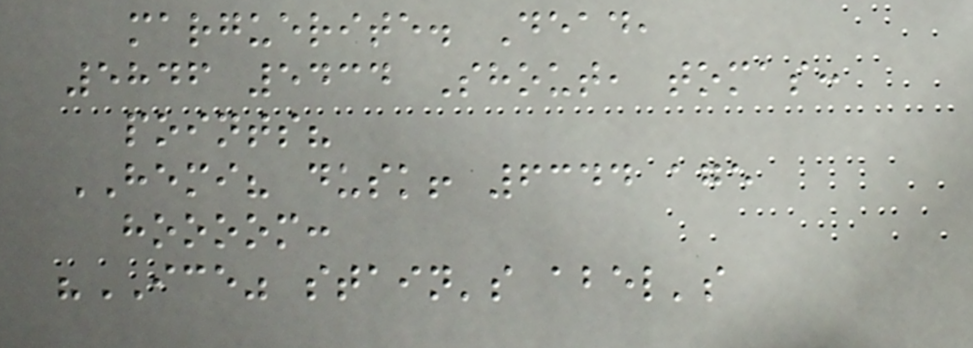marguerite. Dead,
5846 5434 Shout, tomas:
points?
HEMI? dusk! 6344 age
hoooom:
"ICE" stain's abel's
